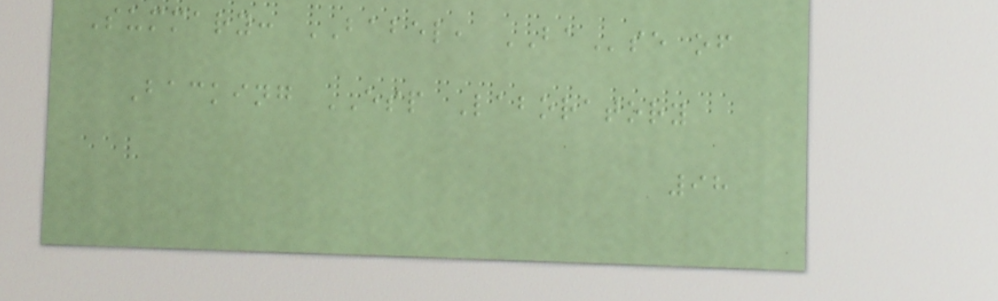Summary: BABEL, BAse of
Backing ESP Laboratory
98
